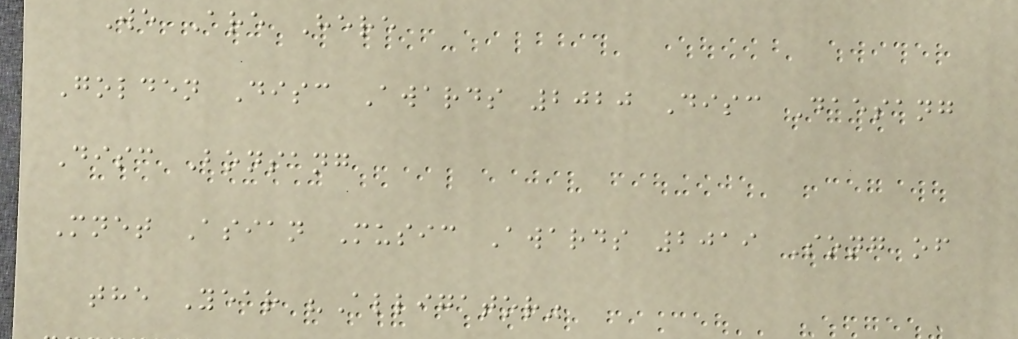We Are Here
Golden Disc Awards 2020 Disc Daesang
Disc Bonsang
Mnet Asian Music Awards 2019 Song of
the Year "Alligator"
